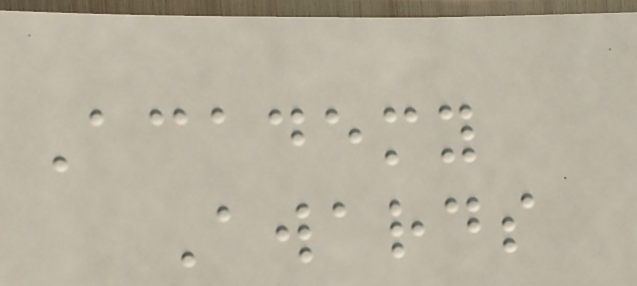Academy
Awards
